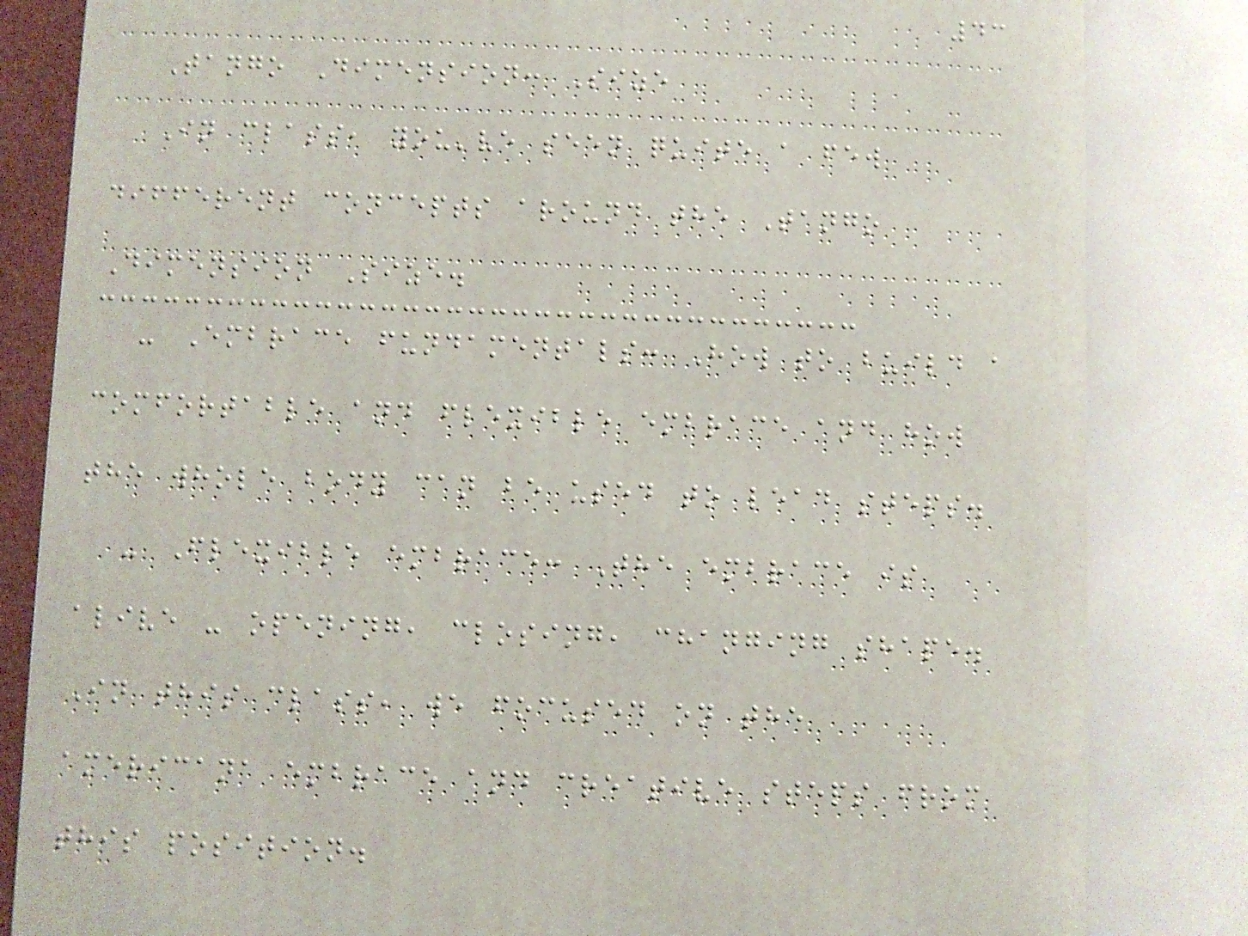43
Tango Dimension: Size
In class, you've seen quite a few
different concepts around the Tango
Dimension Size.
- Embrace fundamentals: How to build a
comfortable and flexible embrace and how
the whole body can be used to lead steps.
- Flexible embrace: The embrace is
alive - opening, closing, changing shape.
In this class, we focused on the
americana embrace and creative steps from
this position.
